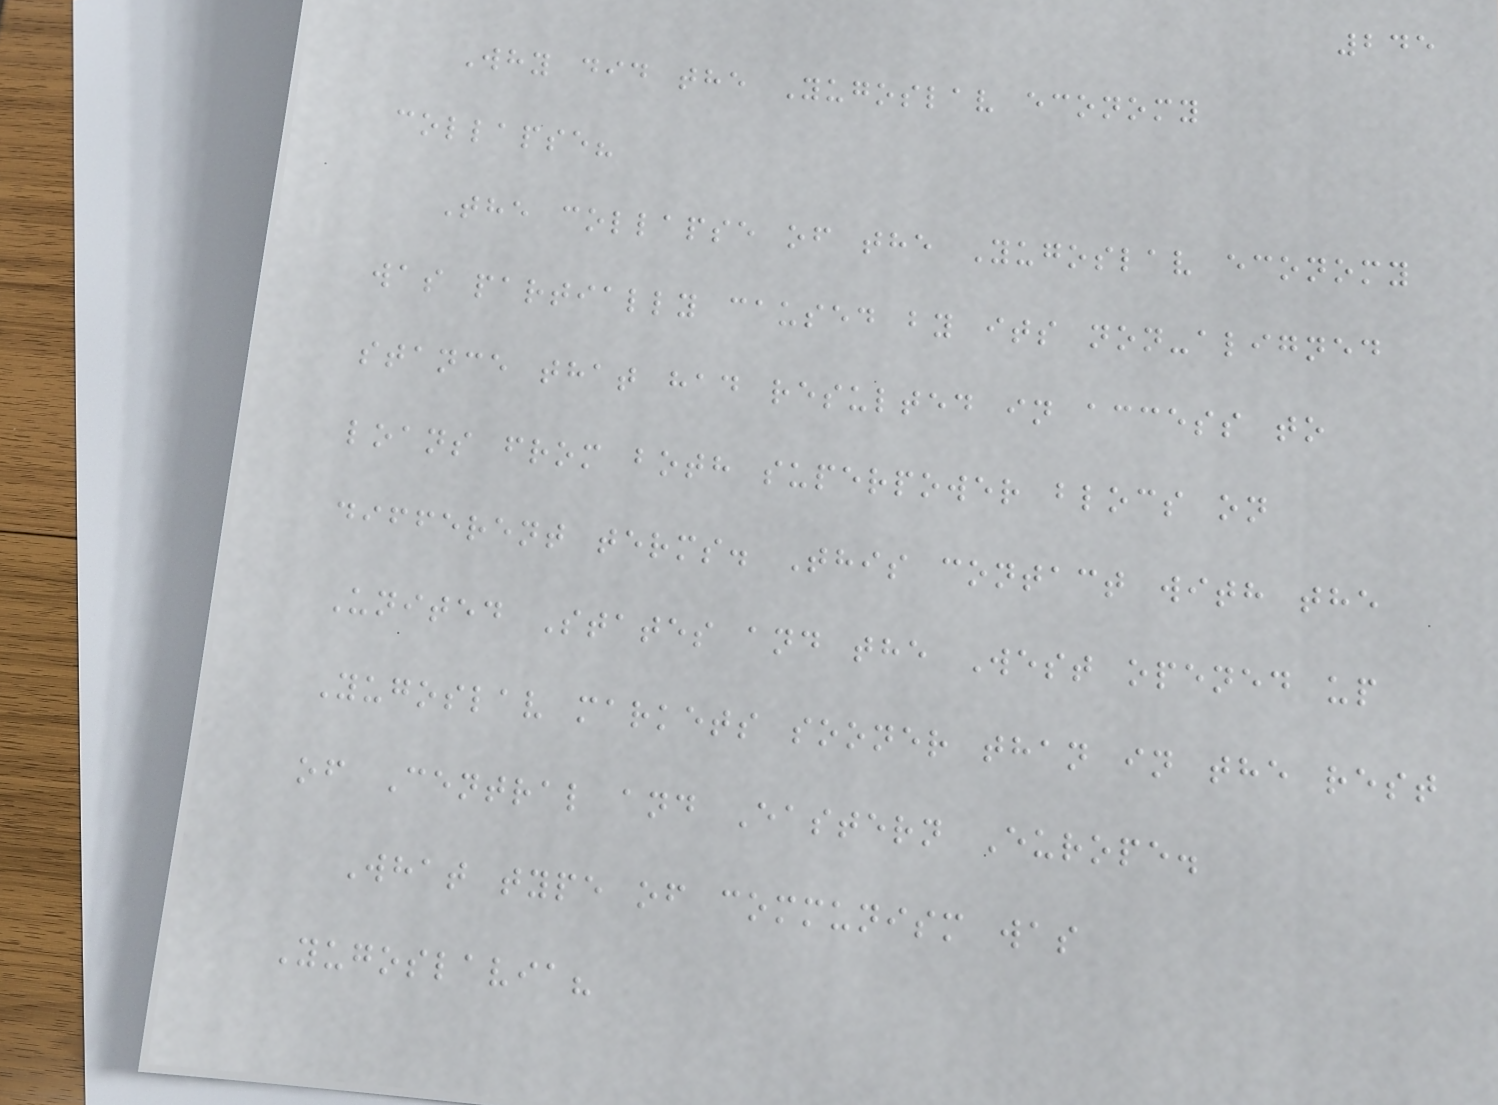245
Why did the Yugoslav economy
collapse?
The collapse of the Yugoslav economy
was partially caused by its non-aligned
stance that had resulted in access to
loans from both superpower blocs on
different terms. This contact with the
United States and the West opened up
Yugoslav markets sooner than in the rest
of Central and Eastern Europe.
What type of communism was
Yugoslavia?
